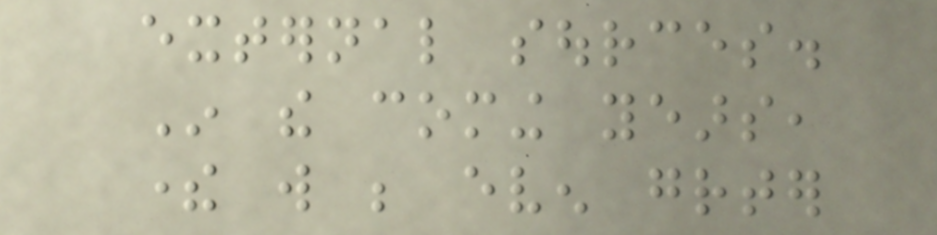external sources.
In the coming years,
there will be even greater
